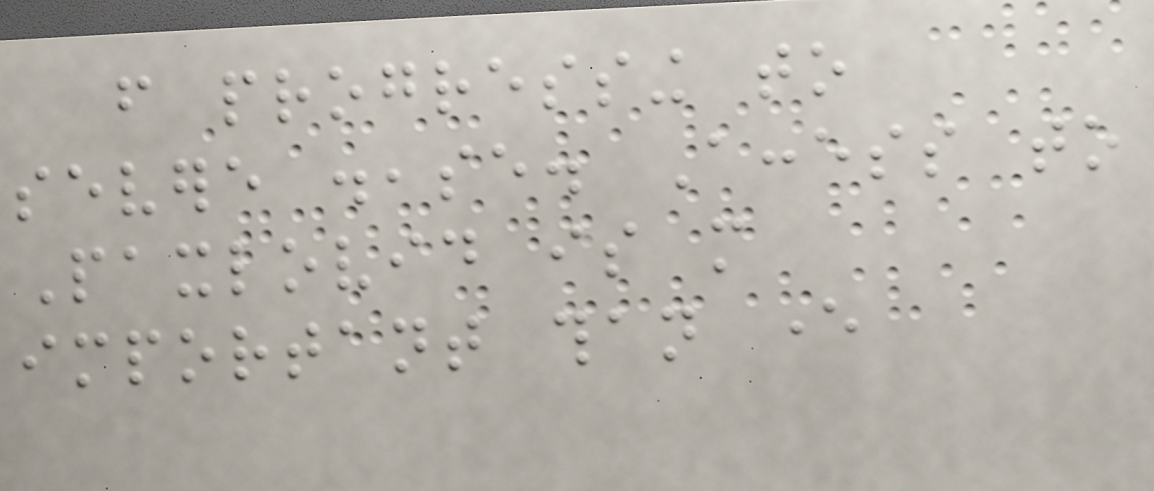from progressing to
severe disease. Access to
Paxlovid is more
important than ever
